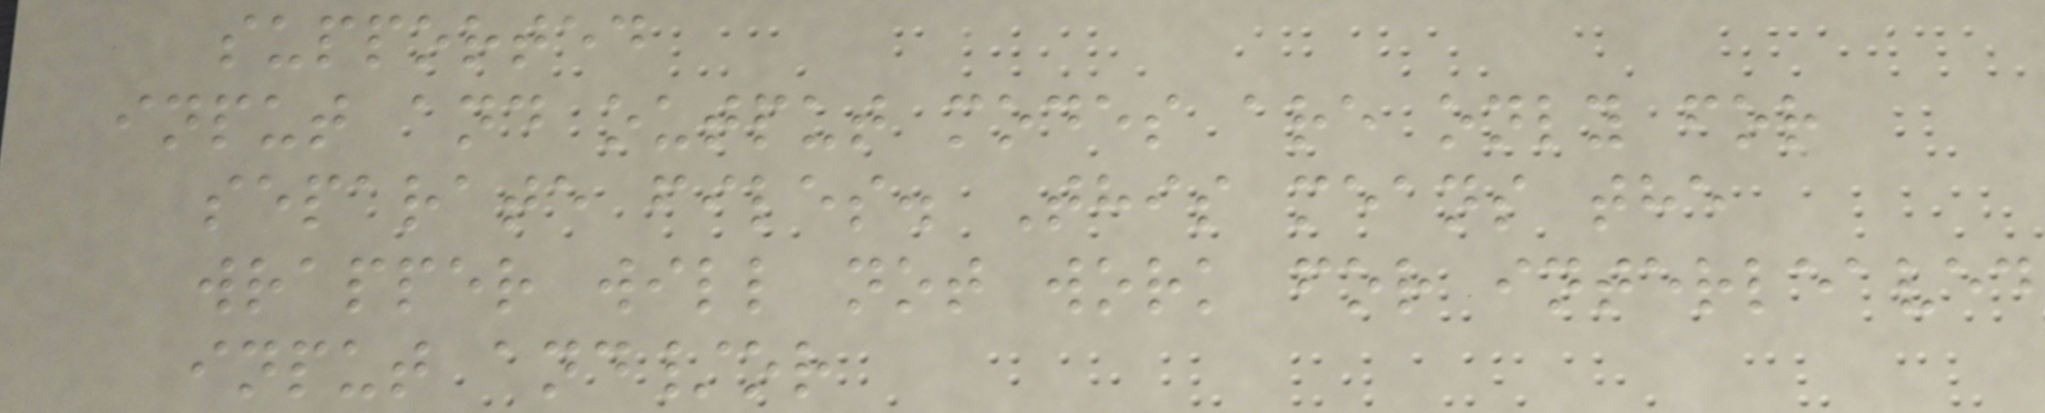supported
input and output modes are only for
separate files. This means the
wrapper will not work for interleaved
input and/or
